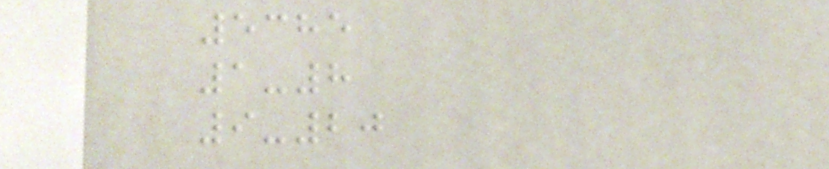5385
1-8
9-20
